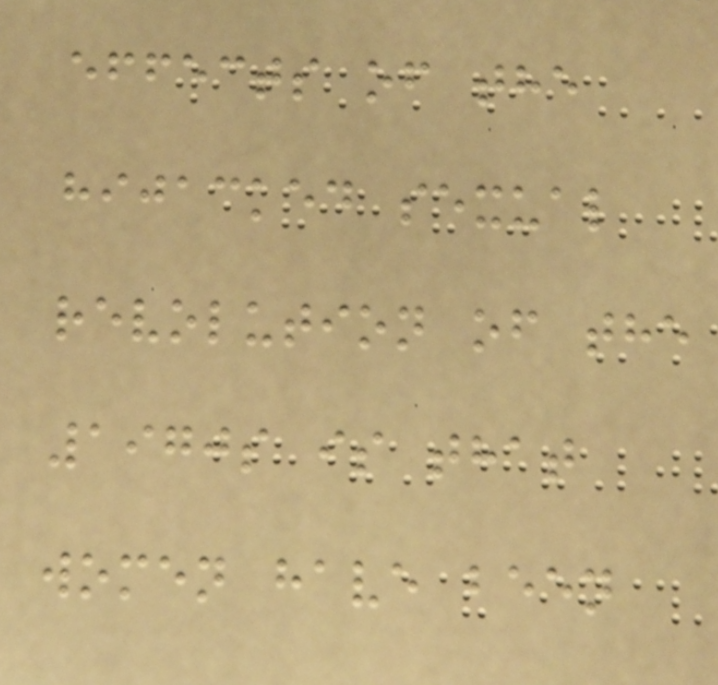effects of the
hijacked sexual
revolution of the
1970s is that
women have been
